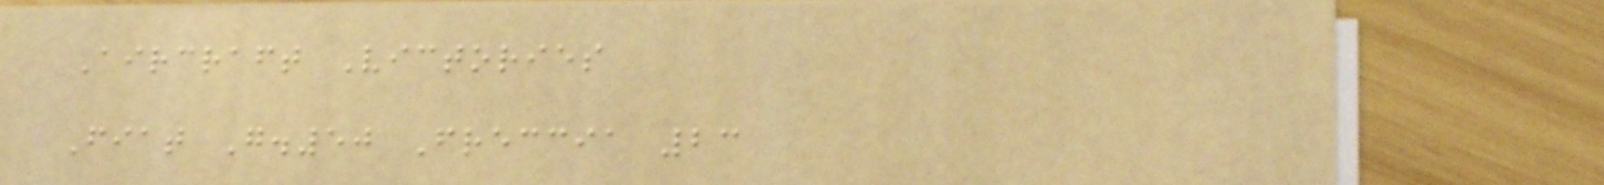Aircraft Victories
Fiat G.50 Freccia 23
